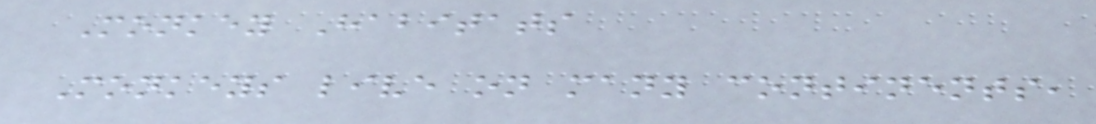Monkey Habitats
Monkeys live on many continents,
